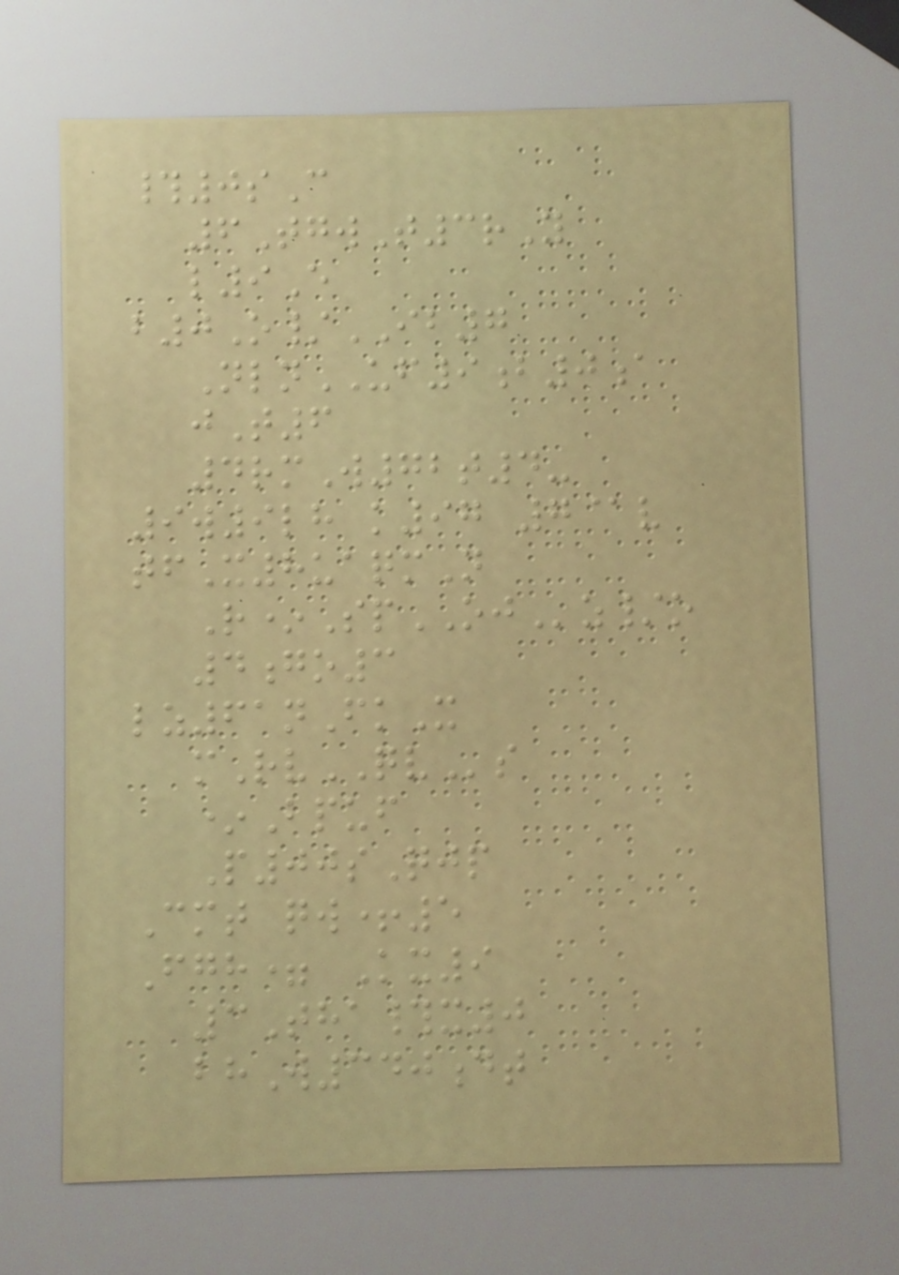#0sC
6TgwT3rY
l9E
b0O/IB7
NlnUF9b0a
jT6
4rmW72t4-
9w9lh k97 7@v
tfX8uaqmN
R*SpOJz/o
4go3
lz61nFkX
mRvQVs
*Bpuf
P00sQjp
Cmt qw+5
Fgh= Kx9
3Tha#x0
bhW340dt
